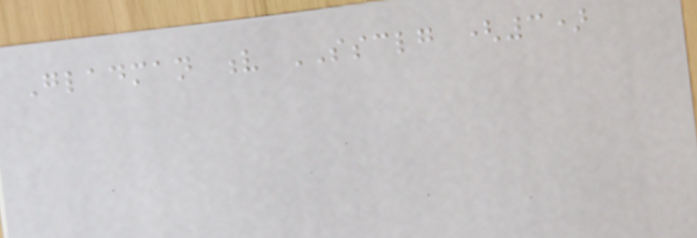Gladman v SSCLG (3)
